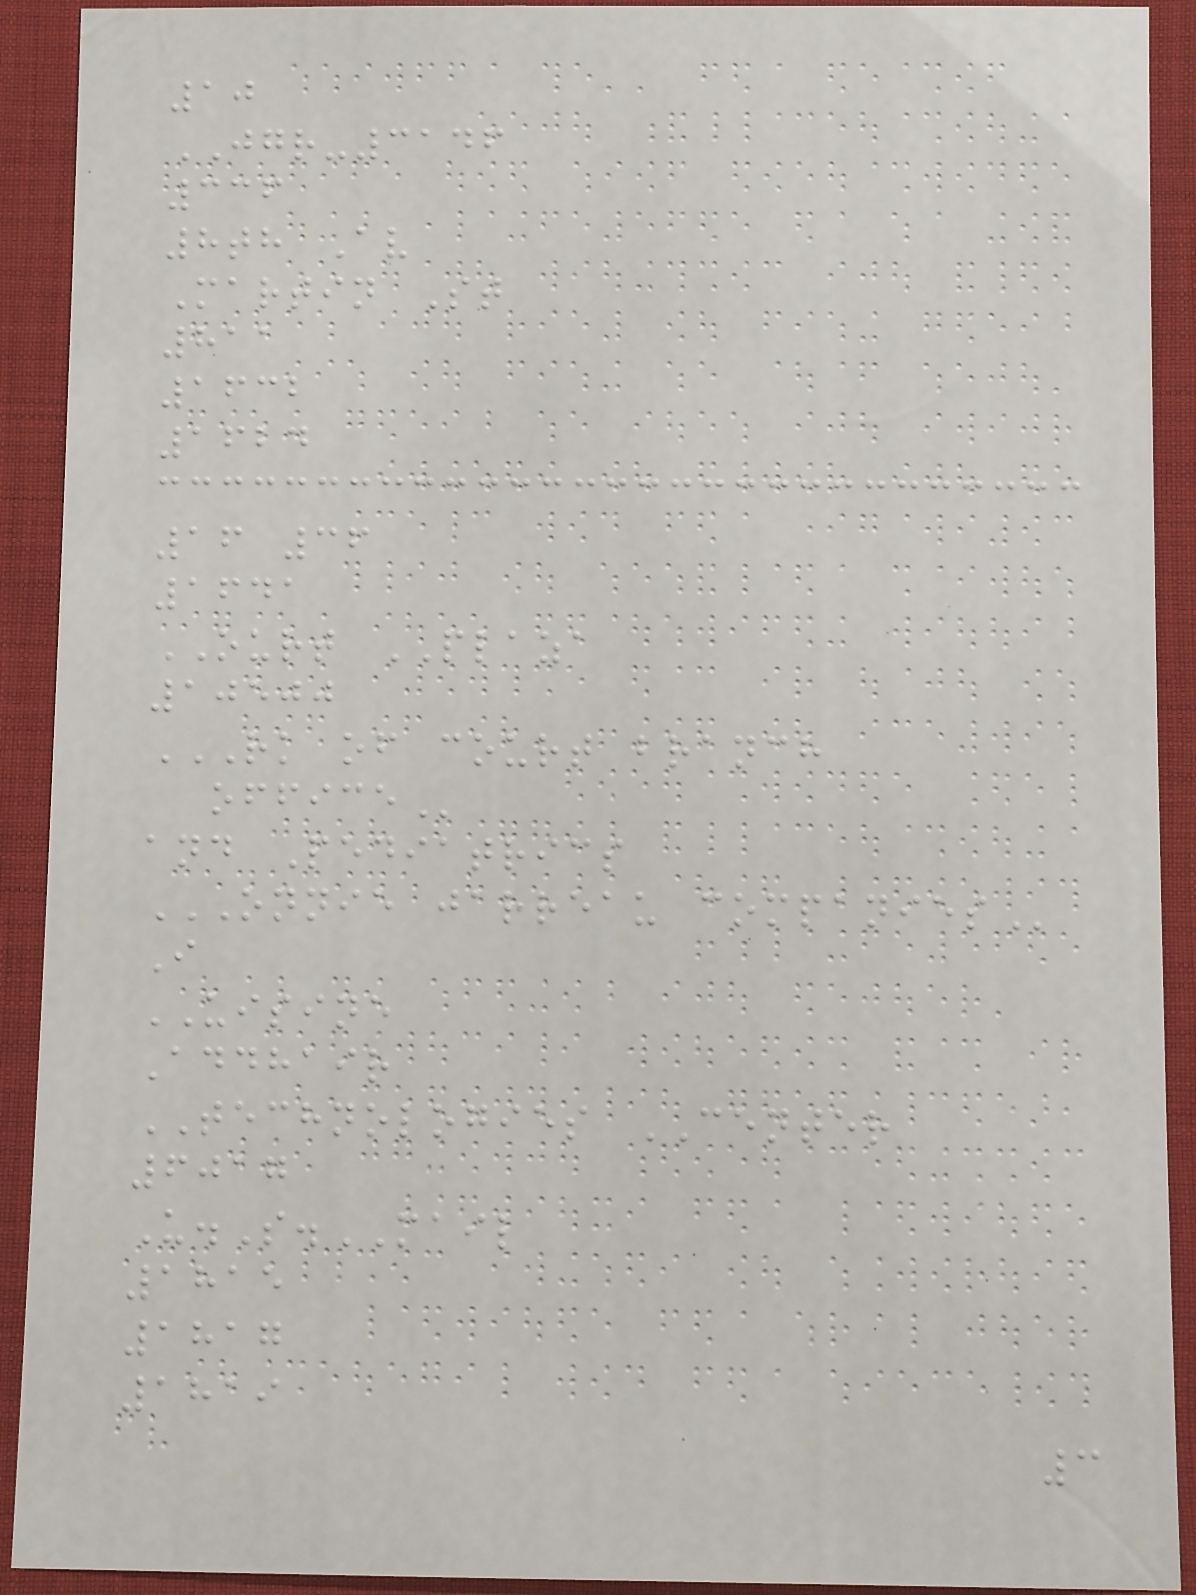10
JGR-3146
336
8th Av
Martin St
811
1632
1624
16 36
1641
OURT PLAZA
10500
RK OF COURT BRANCH
OFFICE
and Pediatrics
ONNIE JARREAU COMPANIES
I
UISINE
Addhair
TECHNOLOGIES CENTER
6017
U.S.MAIL
1815
1817
1819
3
